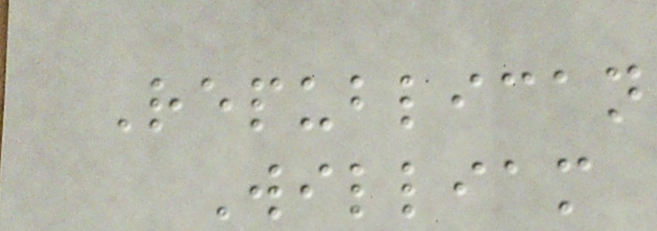Republican
William
